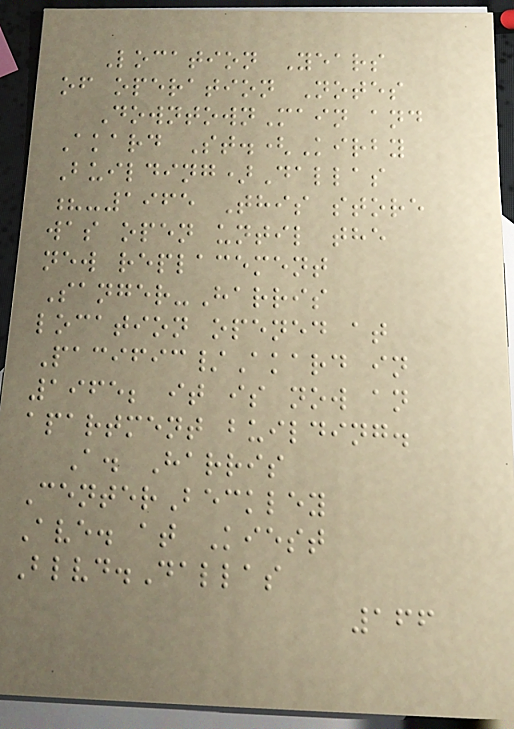Location Years
of operation Notes
DowntownMain and
Akard St.(Kirby
Building)Dallas
?-1965 This store
was open until the
new replacement
Sanger-Harris
location opened at
Pacific/Akard in
1965; it is now an
apartment building.
A. Harris
CenterBeckley
Ave. at Kiest
Blvd.Dallas
166
